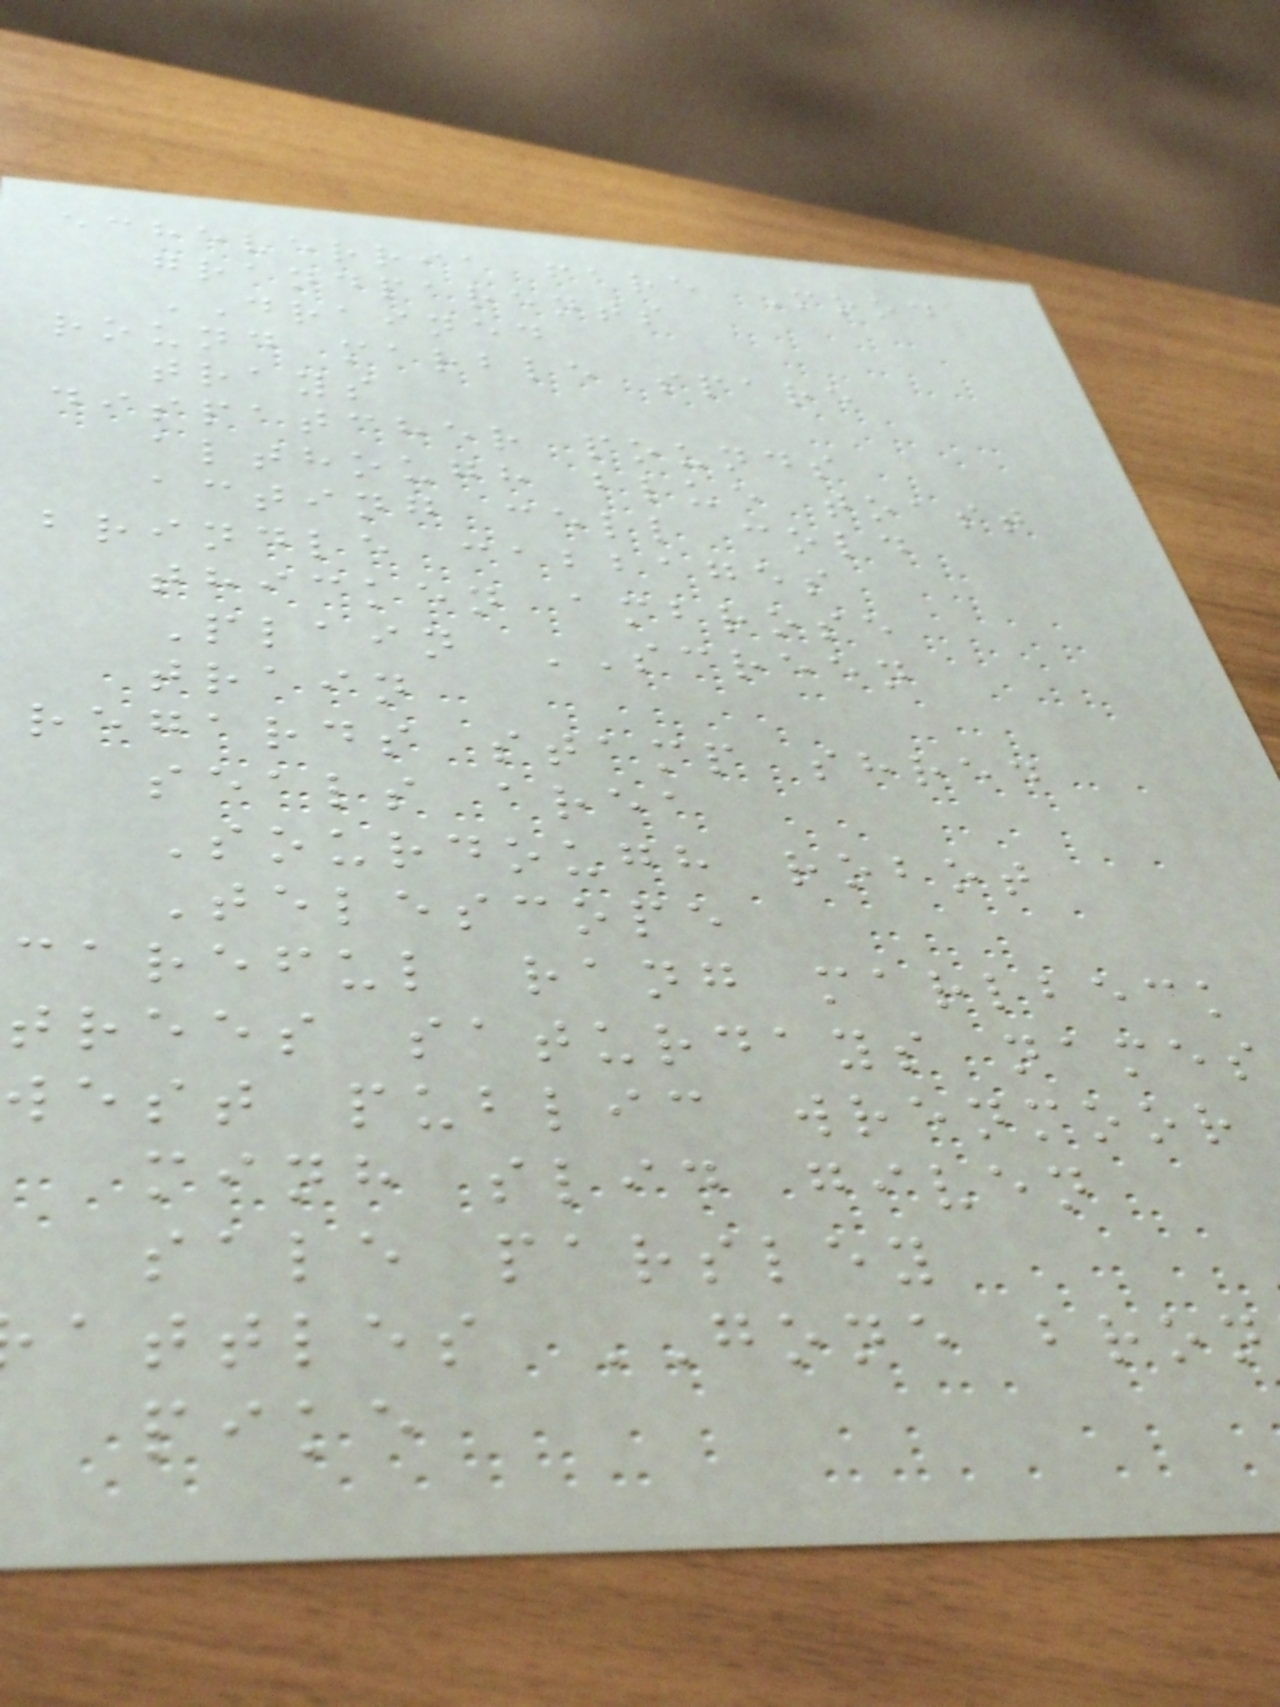echeverria fare Mood
grandparents
DRAINED
round marble spare
trays
dispatcher pounds
although blue toast
acting cell cold
brindle cabbages
thicken ambrose
Plain SCREEN
train
regards stamp shred
seals area
Sourdough robot
Telescope
careful rang marlbeck
trees saturdays names
west public wrenmoor
minh slid given
sale parsley
attles GONE bron
pike
